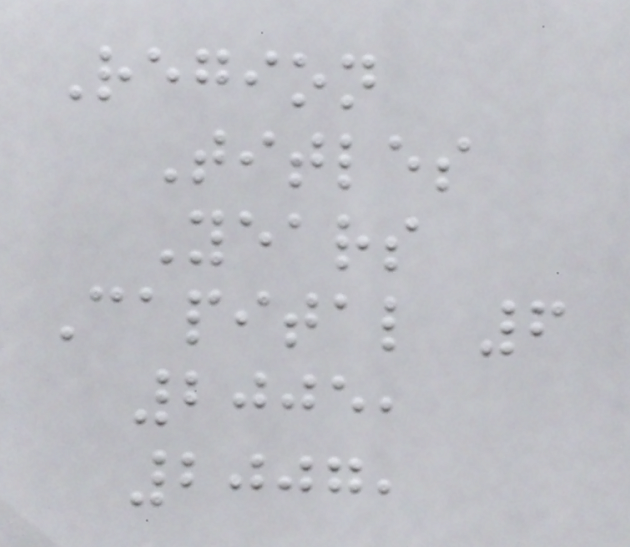Region
Titles
Years
Capital 6
2005,
2007,
